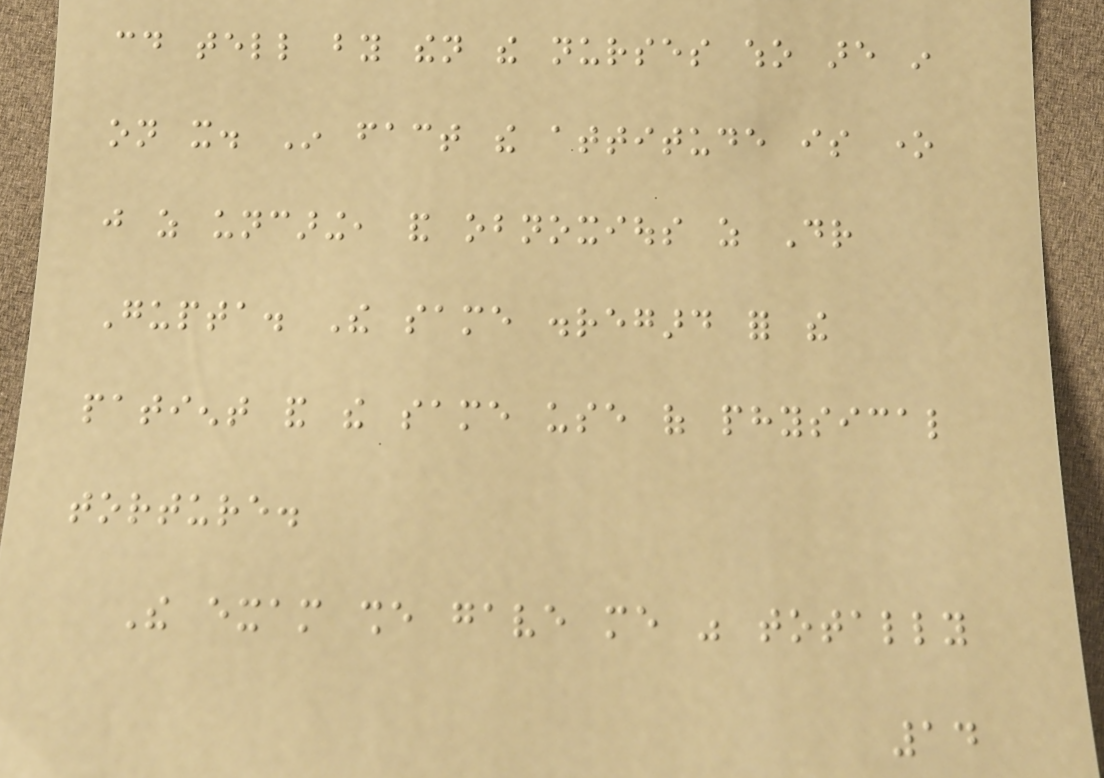could tell by then the nurses who are in
on it. In fact the attitude is one
just as uncaring, and obnoxious as Dr
Gupta. The same disregard for the
patient and the same use of physical
torture.
The exam she gave me was totally
14
